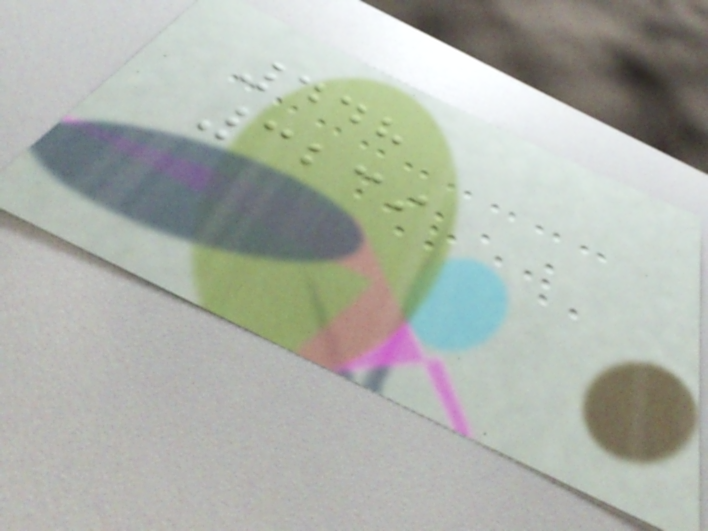448
3239
